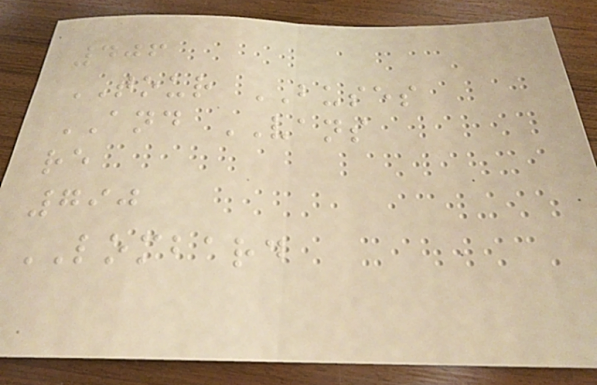406
TOUR BUSES
AND VANS
re
790
LOMBARD
